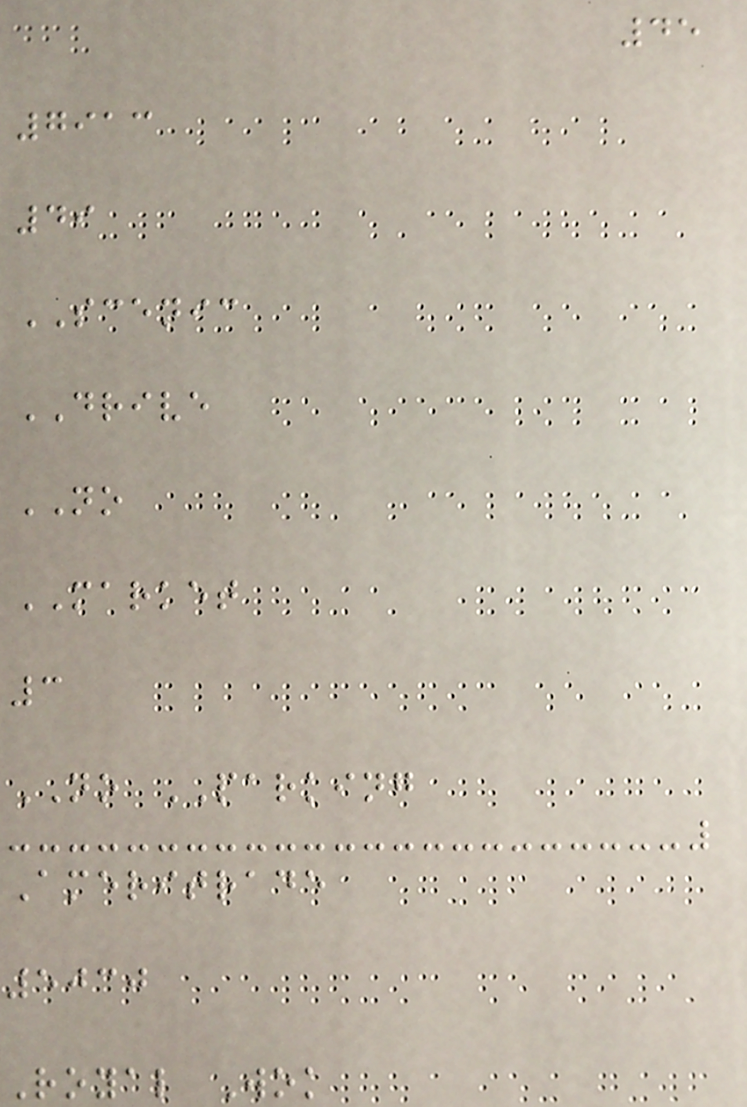45
7913
49
SCENIC
DRIVE
NO
MARKET
3
NO PARKING
Ameritrade
5030
Royal Wok
